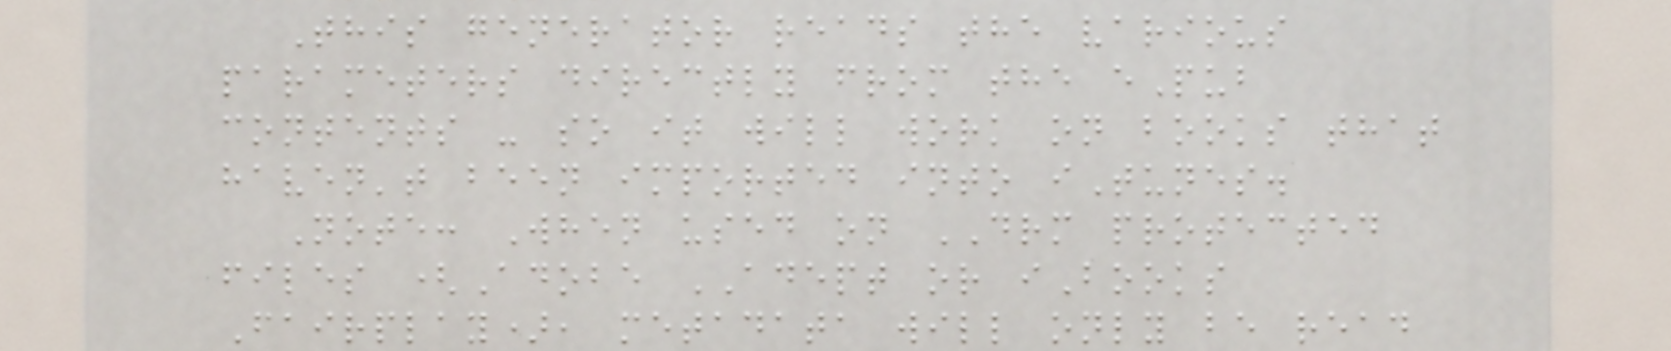This generator reads the various
parameters directly from the ePub
contents - so it will work on books that
haven't been imported into iTunes.
Note: When used on DRM protected
files (Adobe ADEPT or iBooks
Fairplay), metadata will only be read
